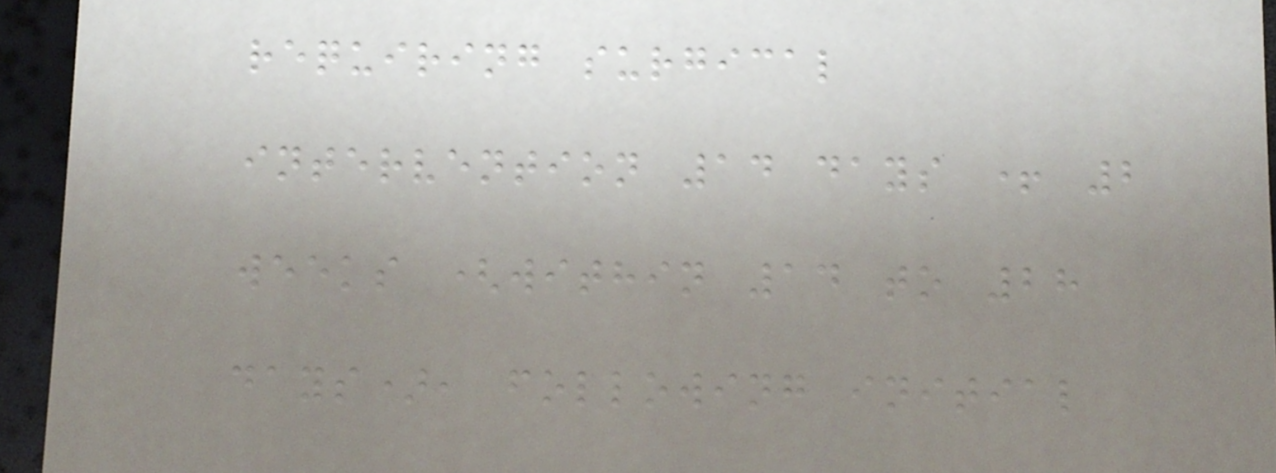requiring surgical
intervention 14 days + 2
weeks (within 14 to 28
days), following initial
